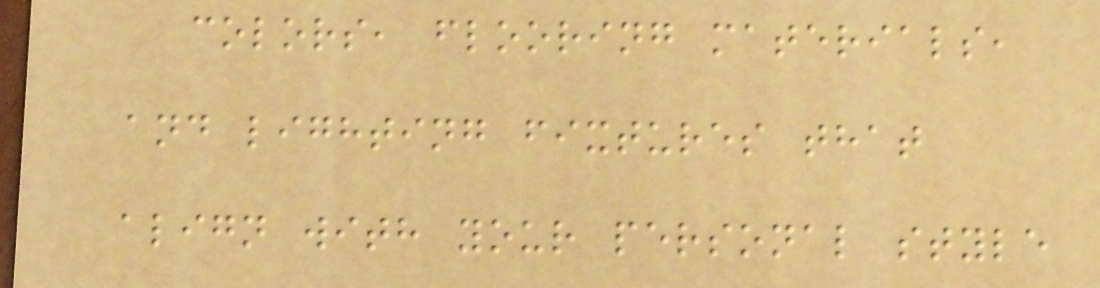colors, flooring materials,
and lighting fixtures that
align with your personal style
